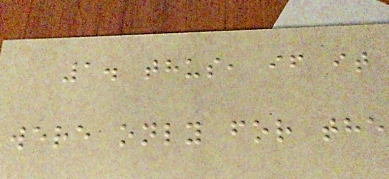1. thus, if it
were only for the
